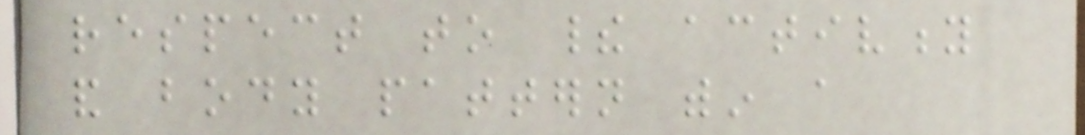respect to their activity
and body pattern within a
